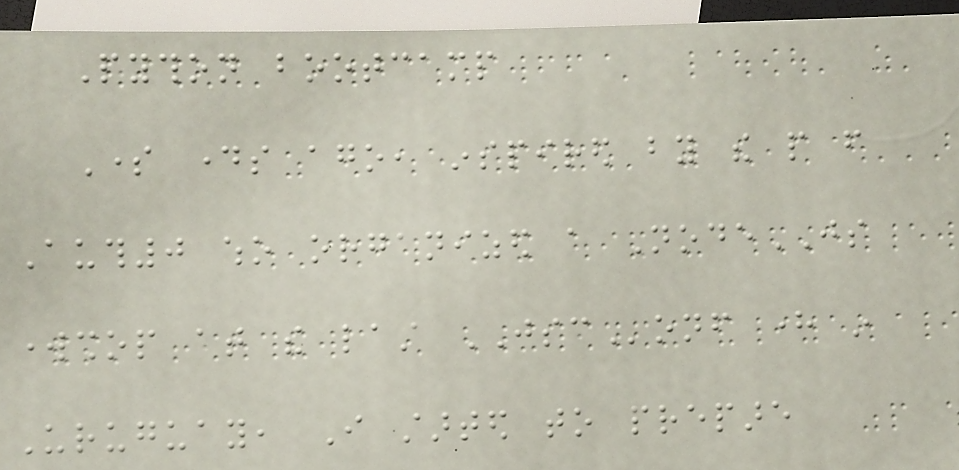Python bootcamp
Some days ago, inspired by the people from
Auth0 who organized a NodeJS
workshop at the last JSConf here in
Uruguay, I started to prepare
